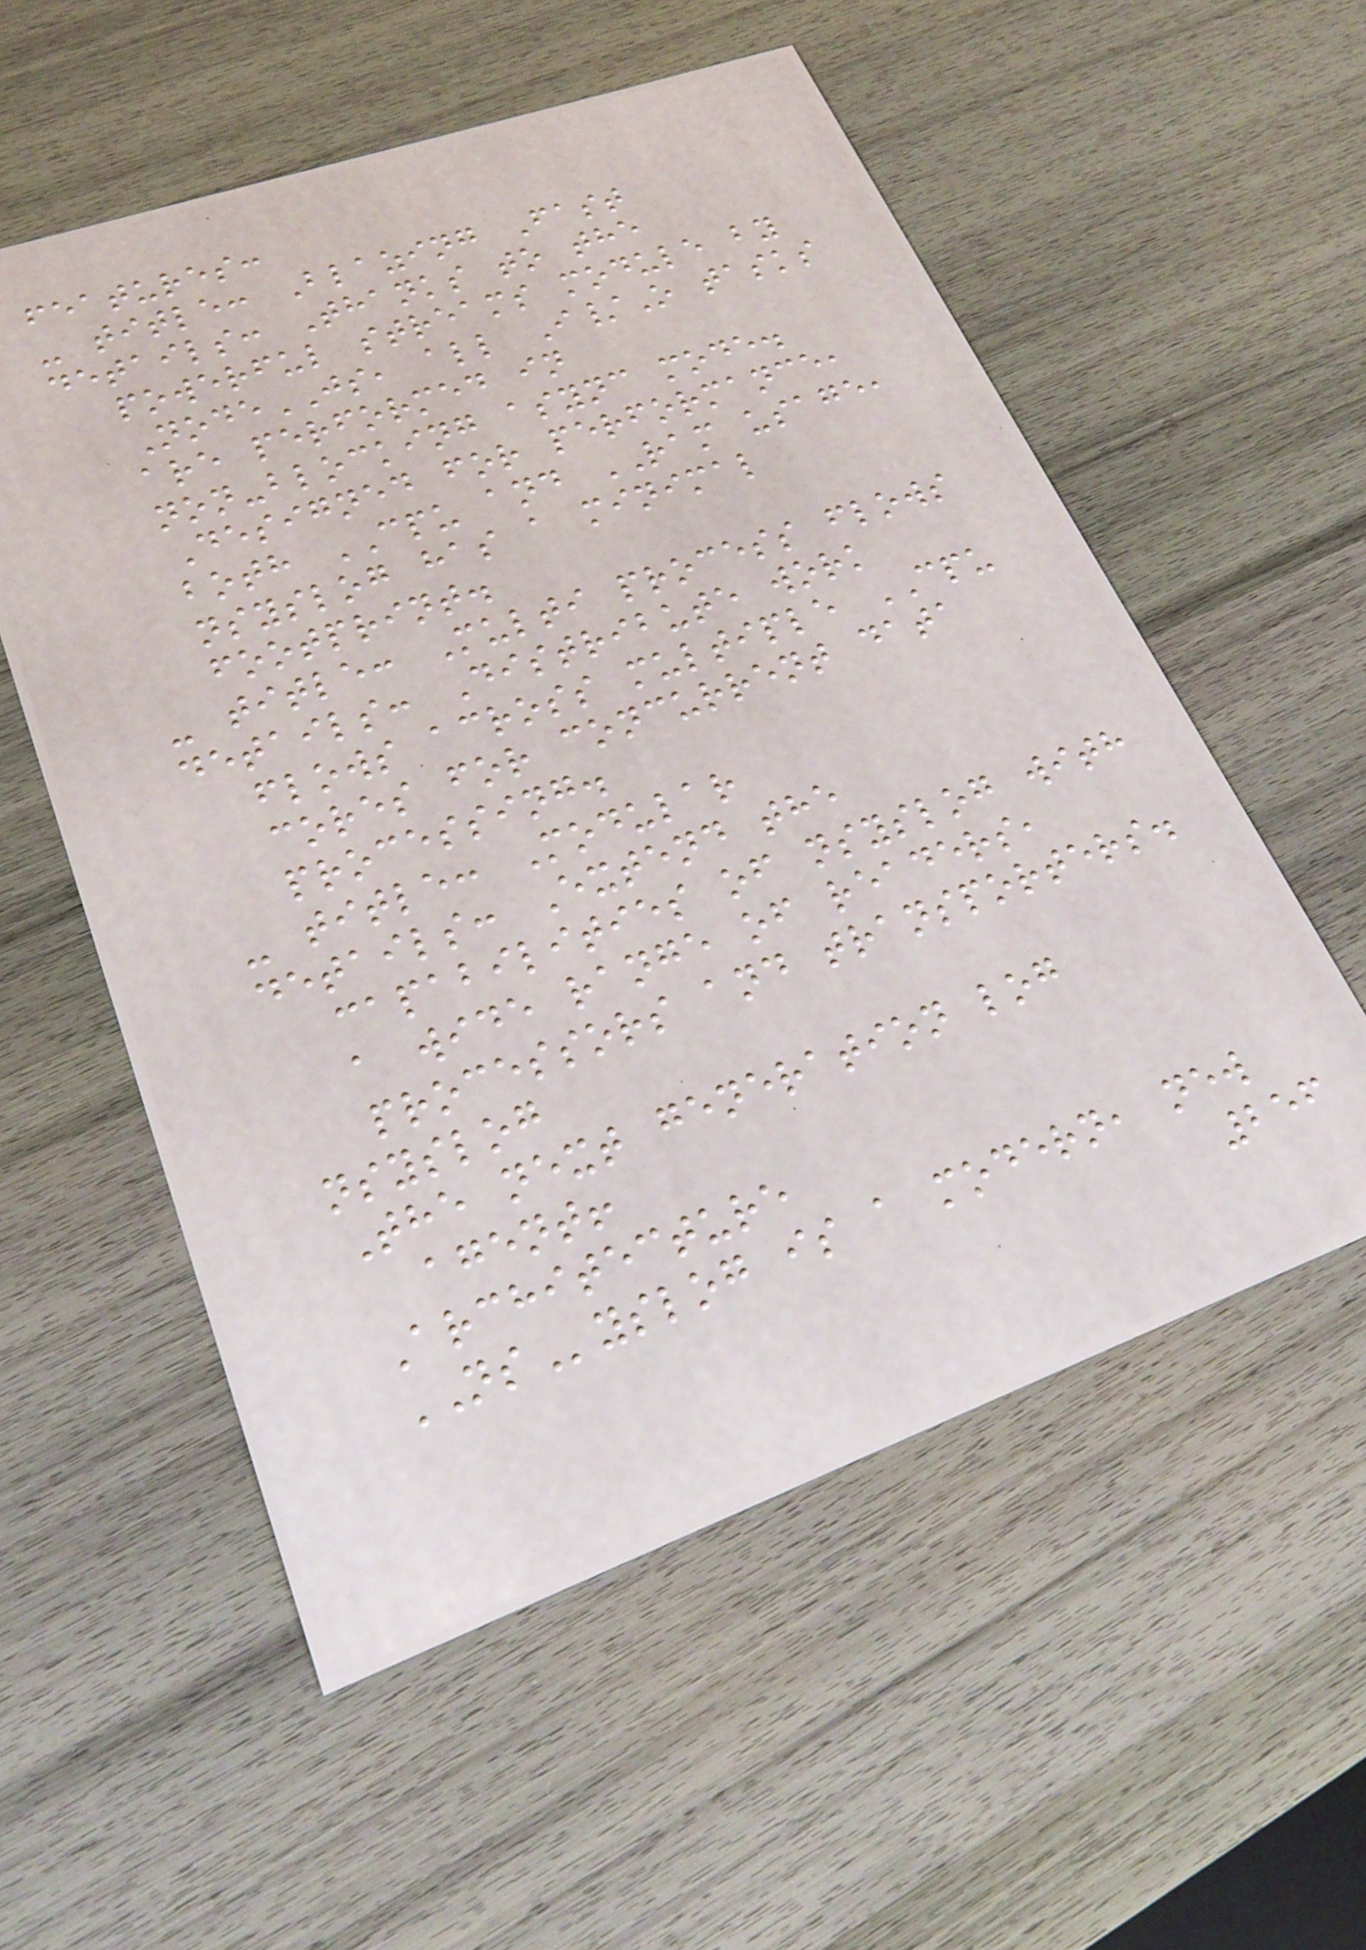features:
- title: Blazing Fast
details: Thanks to the
powerful streams module by
NodeJS, all I/O tasks
are performed in
non-blocking async mode.
Designed for performance,
both CPU and RAM usage,
nsyslog has a minimal
footprint.
- title: Multi process flows
details: Distribute work
flows across multiple CPU
cores for concurrent data
processing.
- title: Modular
details: Extend the
capabilities of nsyslog with
a wide range of readers,
processors and transporters.
nsyslog
The next generation log
agent!
Architecture
NSyslog is a modern, new
256
